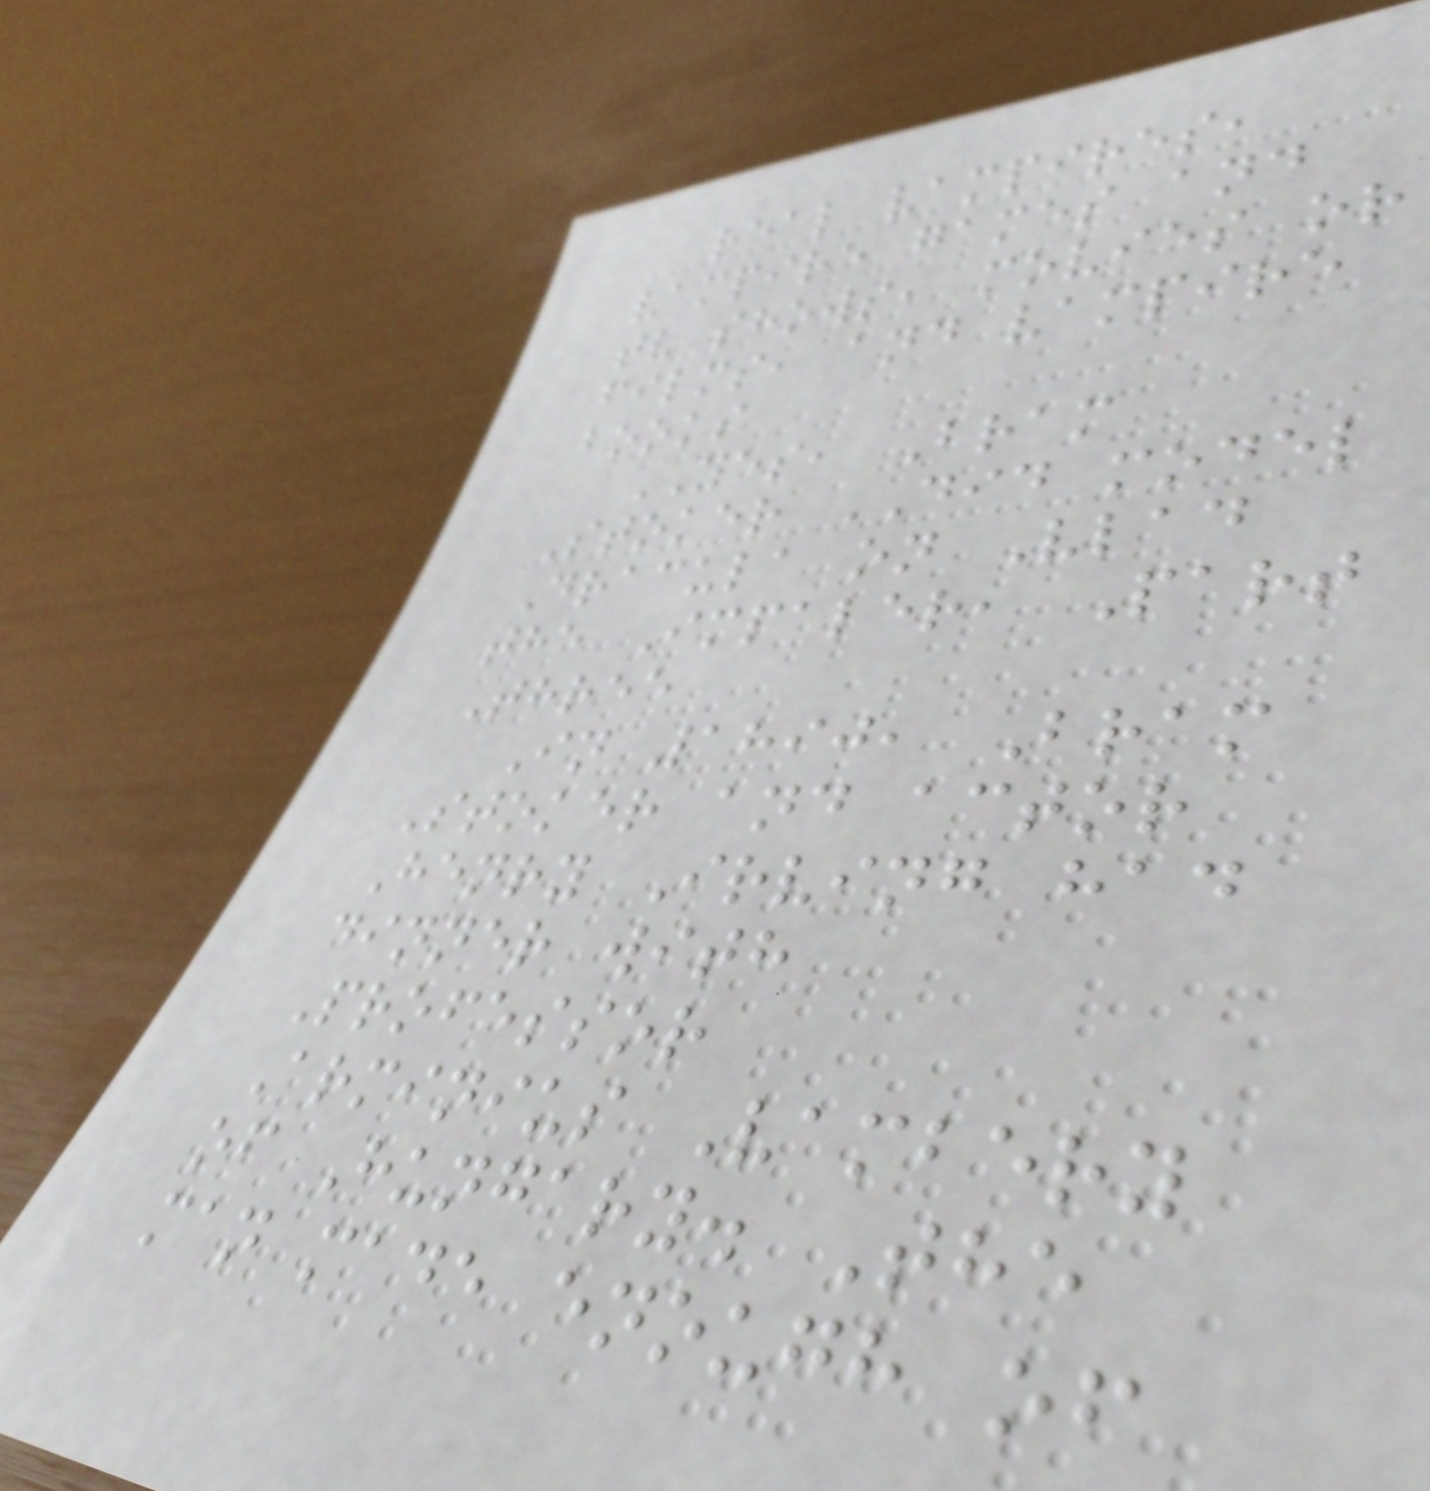real vampires,
vampire games and
tv shows, movies or
films, and vampire
books
YES, Bram
Stoker DID model
Dracula on Vlad
the Impaler, Part
Three
In 1890, Bram
Stoker and actor
Henry Irving had
dinner with
Professor
Arminius Vambery
of Hungary. The
man made enough of
